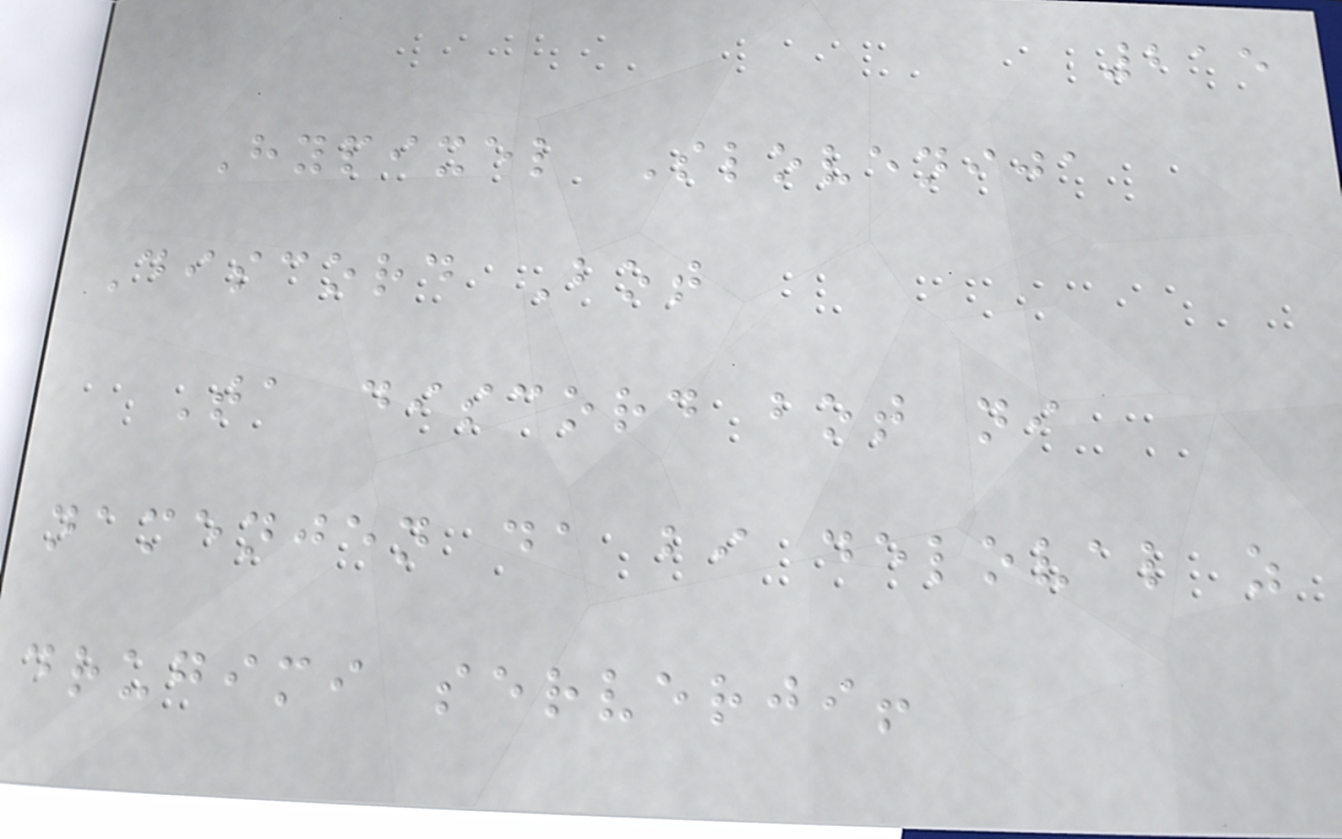215
Hypixel Slovenija
Discord Bot
Ta discord bot ni
namenjen da bi deloval z
drugimi serverji!
